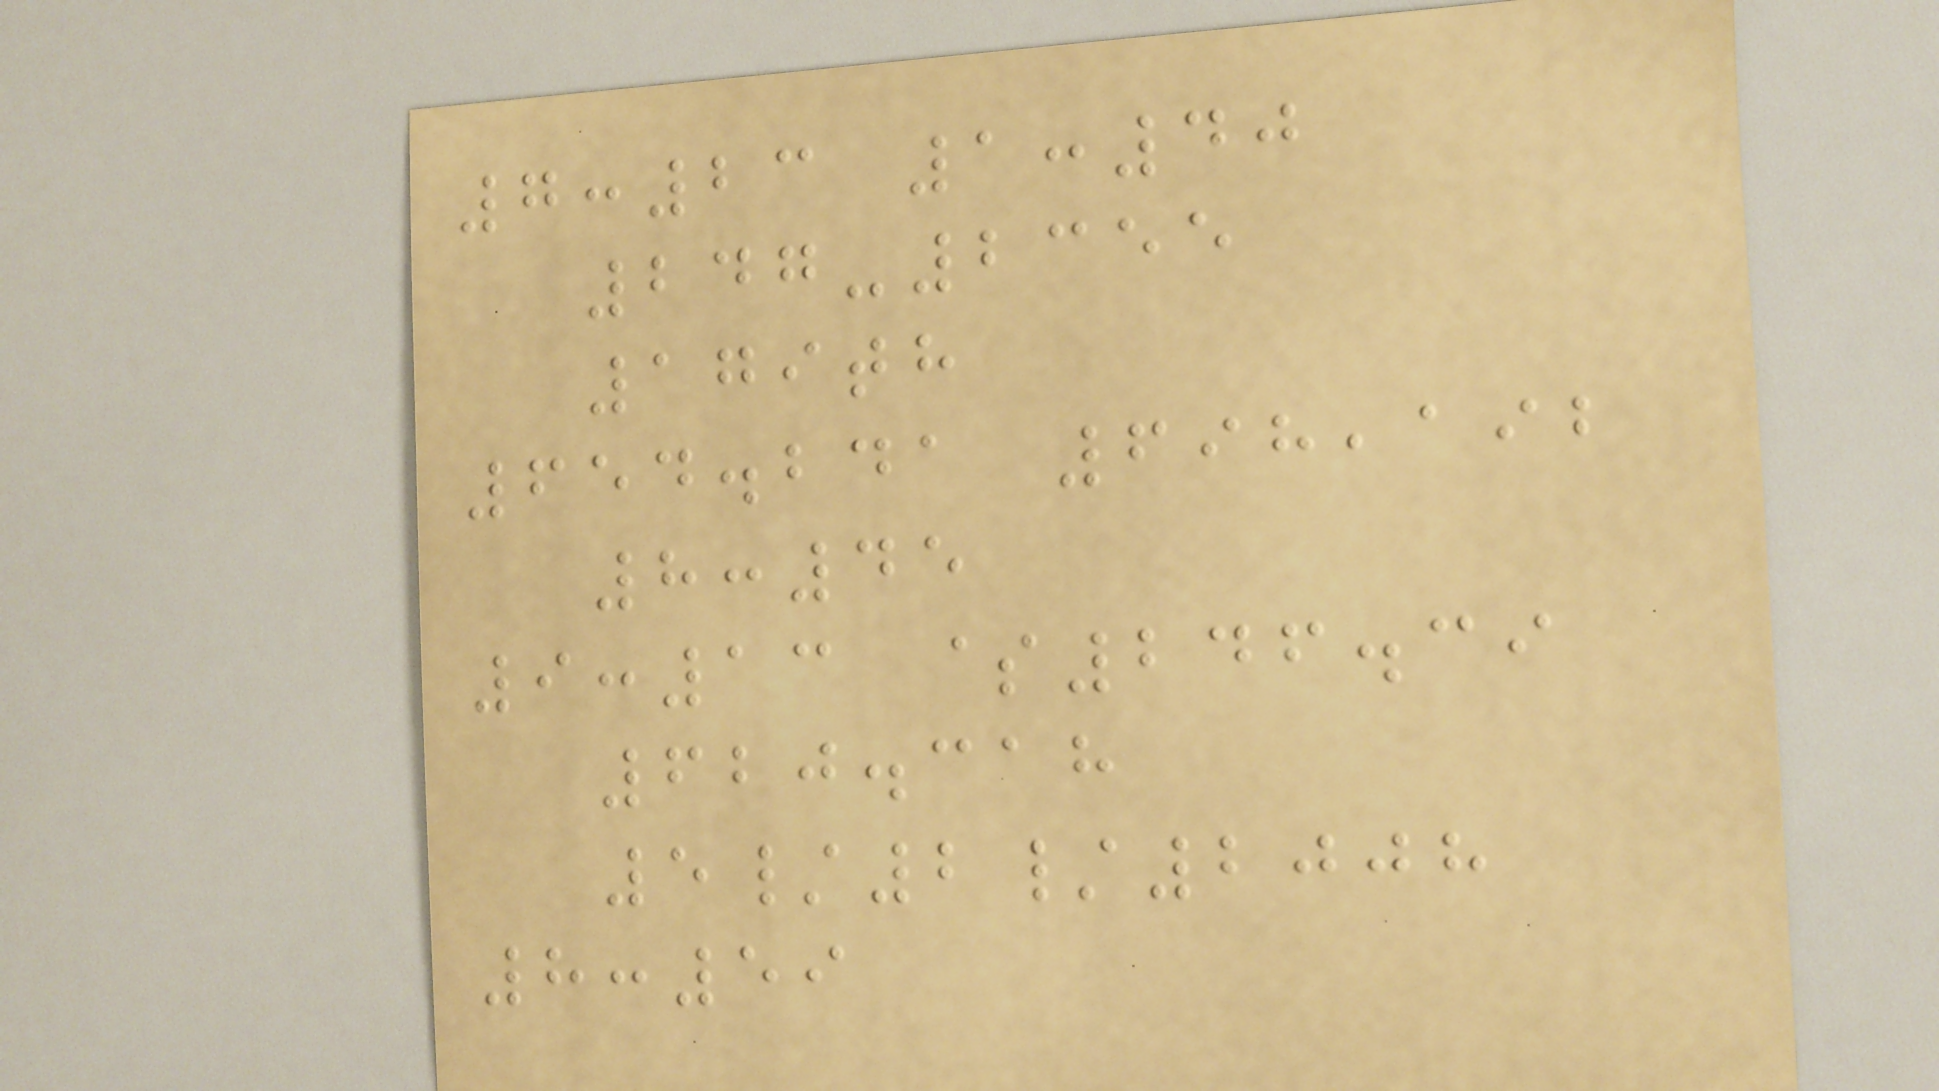7:23 1:40
247-2355
179th
654.241 698,192
8:45
9:13 $246.39
620.318
5/2/2008
8:59
